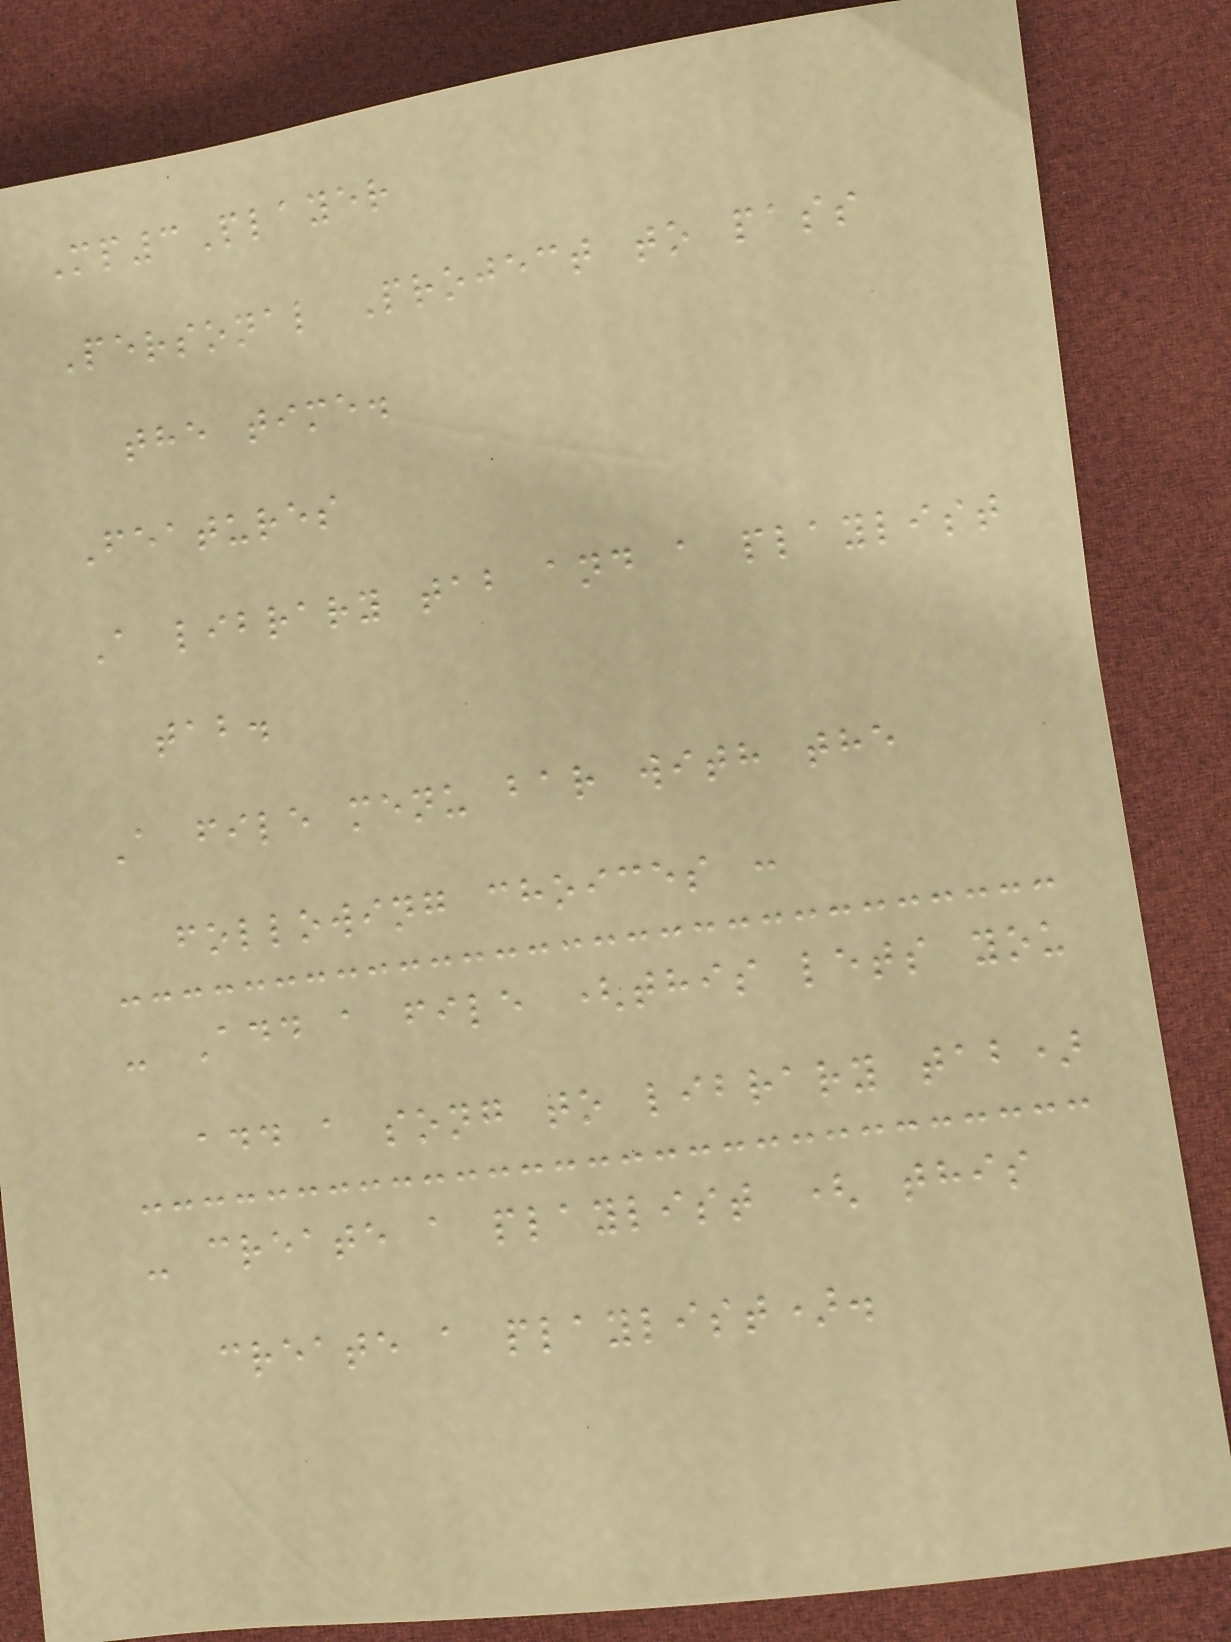Mp3Player
Personal Project to pass
the time.
Features
A library tab and a playlist
tab.
A file menu bar with the
following choices :
- Add a file (this lets you
add a song to library tab)
- create a playlist ( this
create a playlist).
